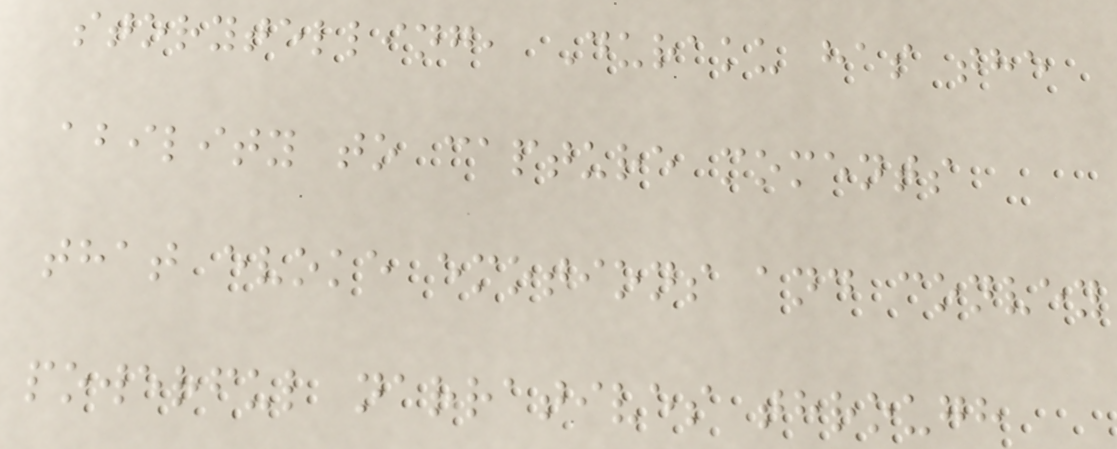storytelling, Duraku has the
ability to capture moments
that evoke emotions and convey
powerful narratives through
